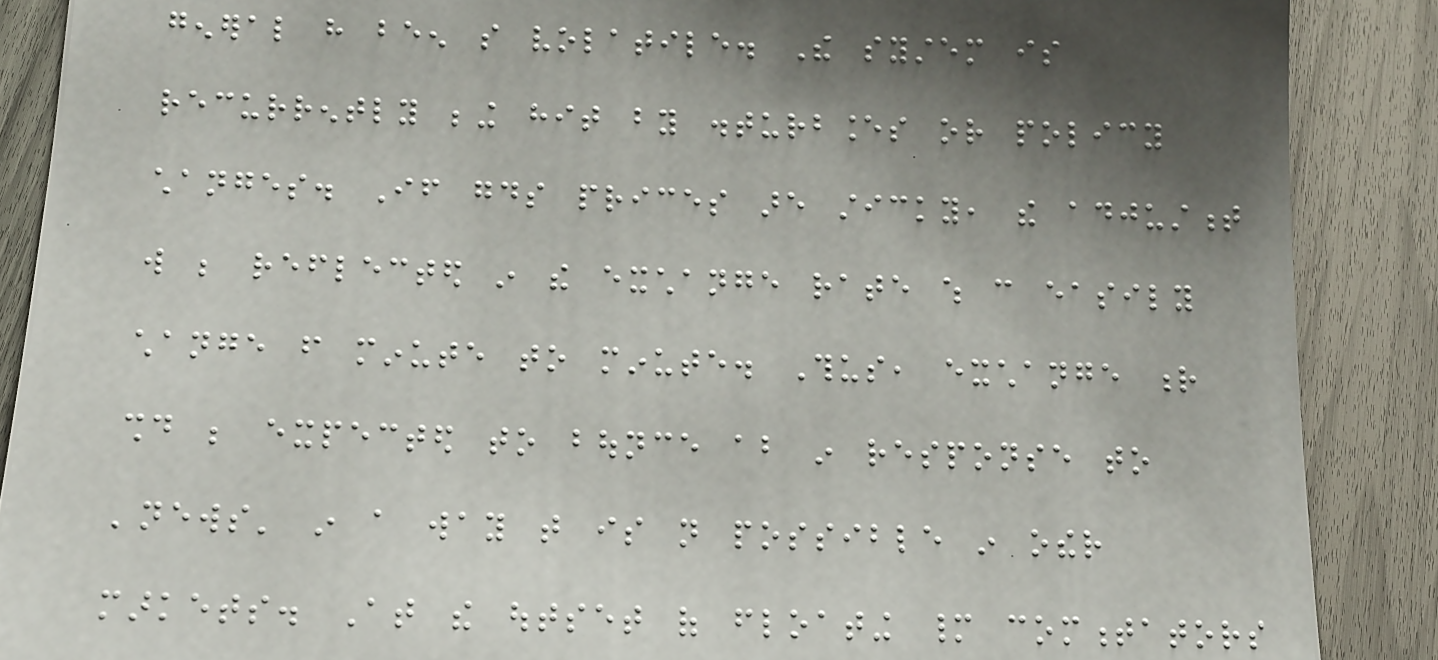general have been so volatile. The system is
recurrently being hit by disturbances or policy
changes. If goods prices are sticky, the adjustment
will be reflected in the exchange rate which can easily
change from minute to minute. Thus, exchange r
should be expected to bounce about in response to
'news' in a way that is not possible in other
markets. At the outset of floating many commentators
